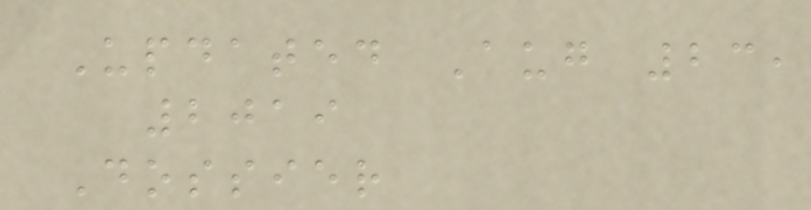Updated Aug 23,
2019
Dossier
